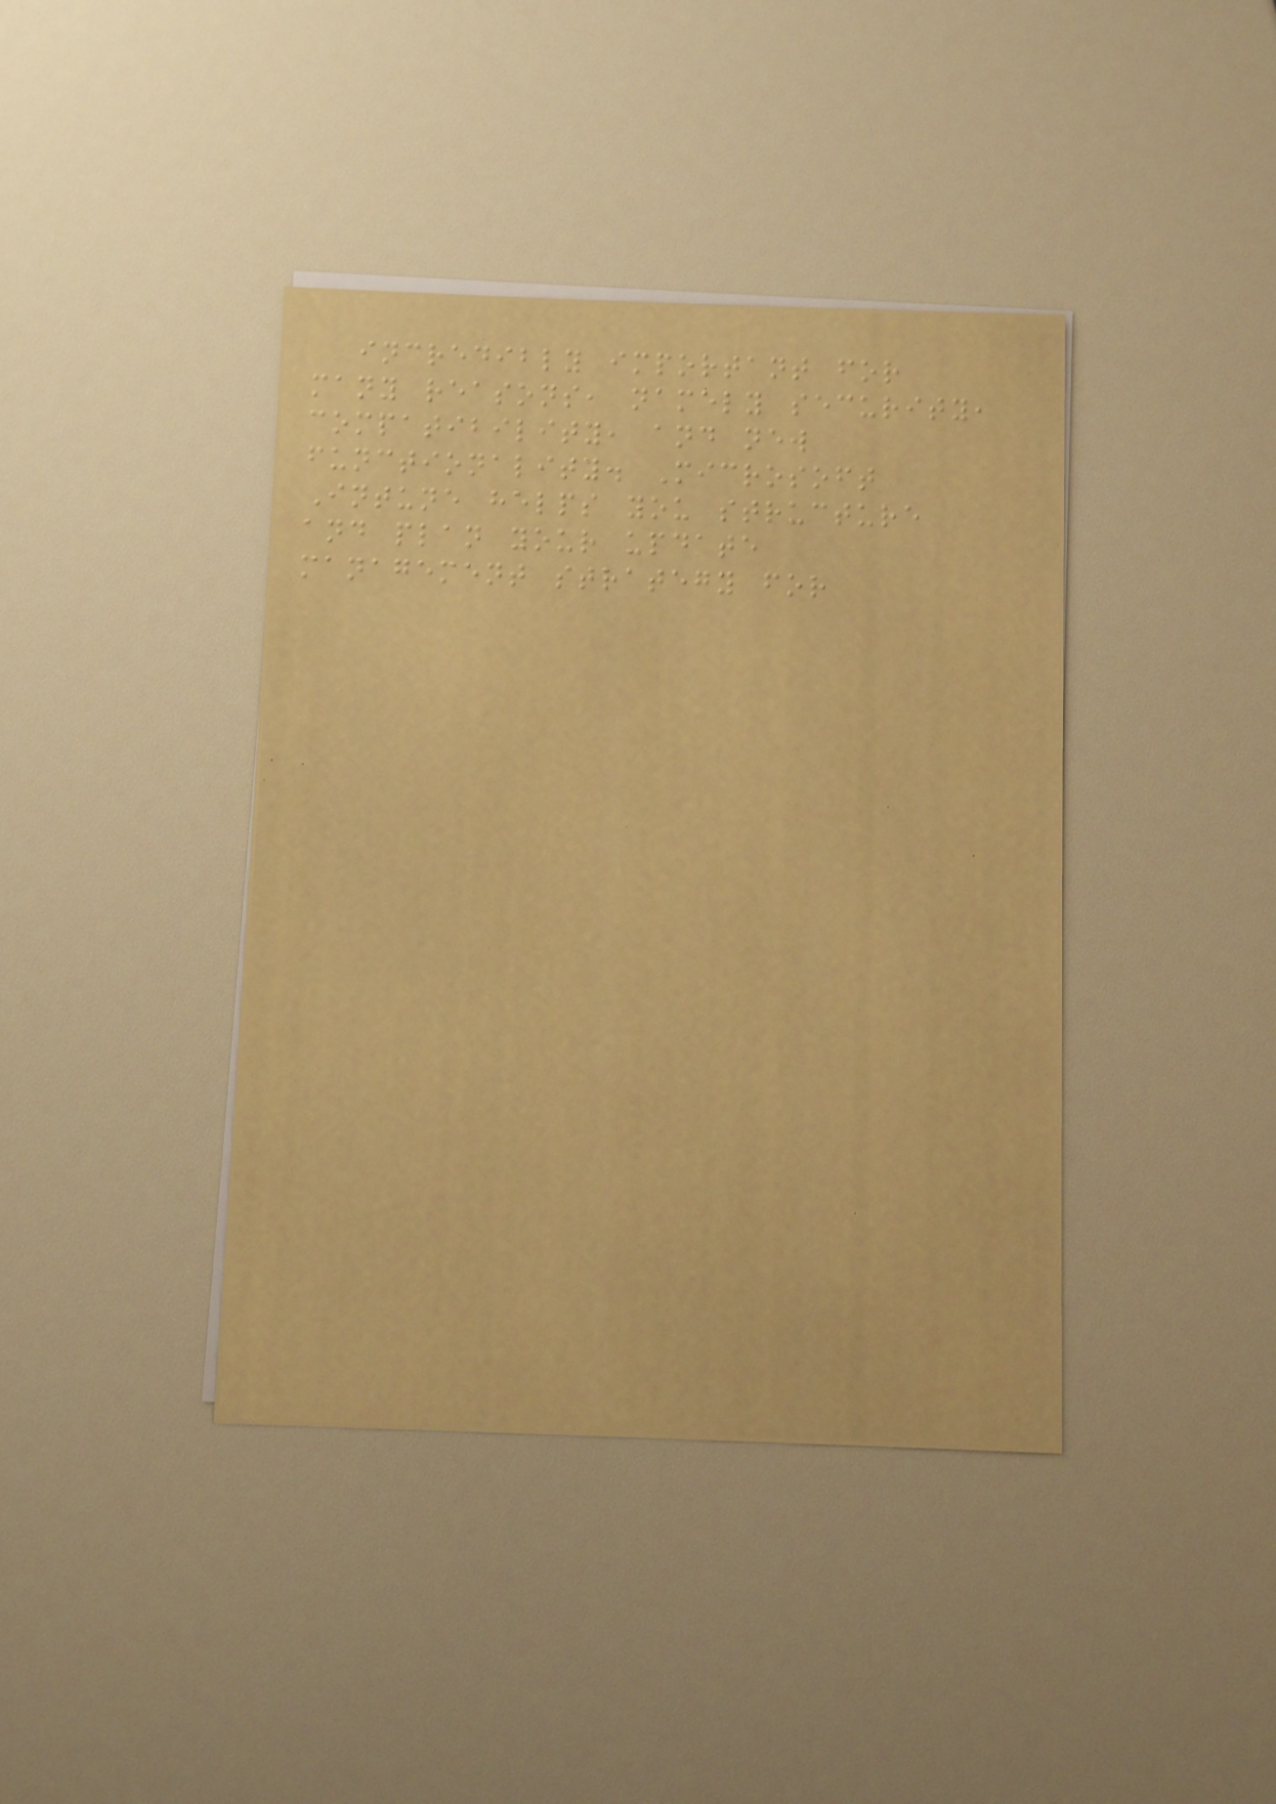incredibly important for
many reasons, namely security,
compatibility, and new
functionality. Microsoft
Intune helps you structure
and plan your update
management strategy for
